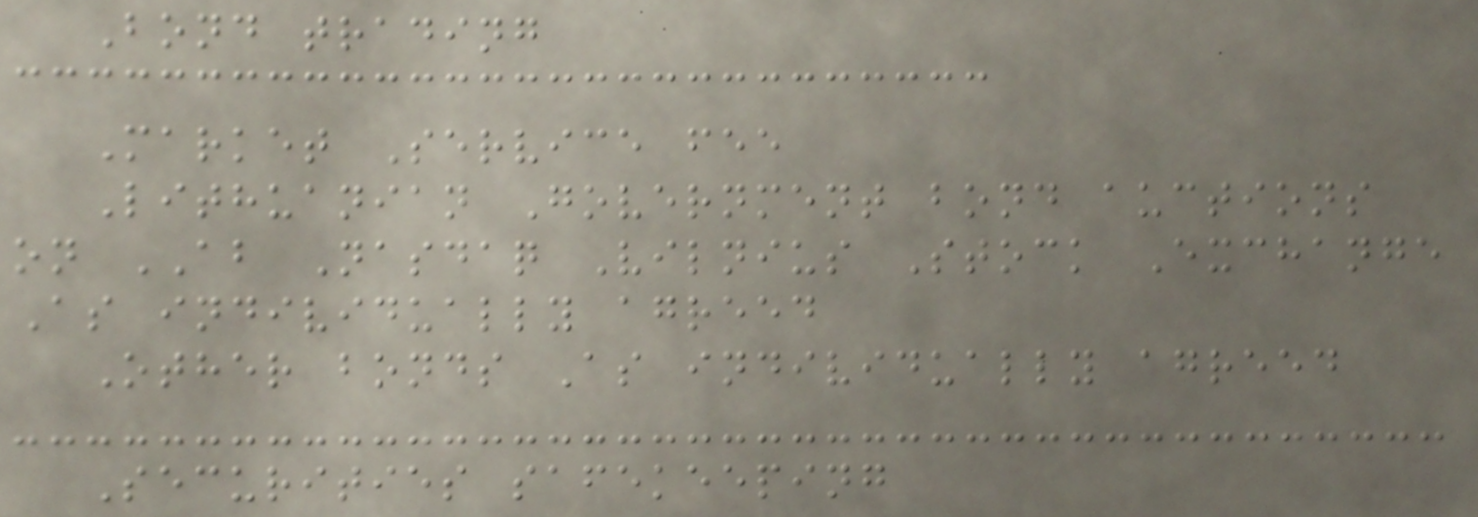Bond trading
Market Service fee
Lithuanian Government bond auctions
on AB Nasdaq Vilnius Stock Exchange
As individually agreed
Other bonds As individually agreed
Securities safekeeping
